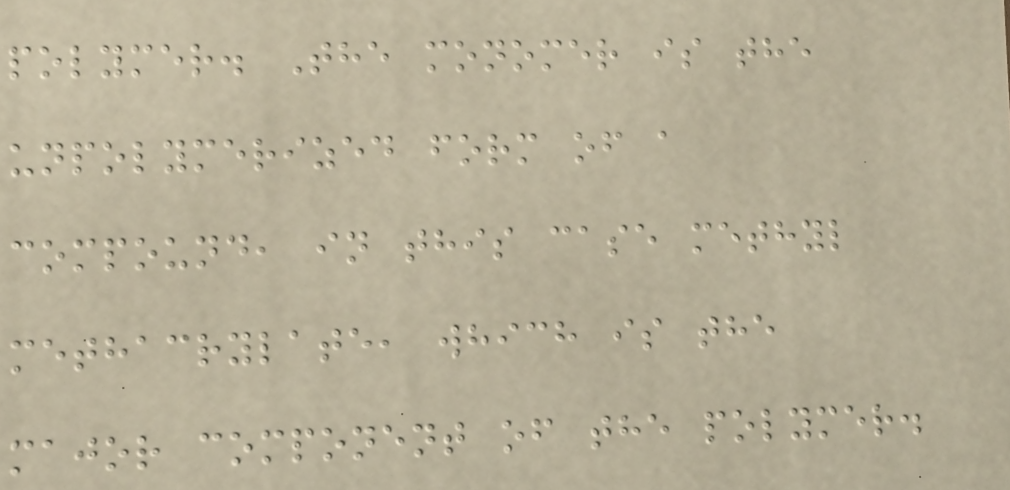polymer. The monomer is the
unpolymerized form of a
compound, in this case methyl
methacrylate, which is the
major component of the polymer.
